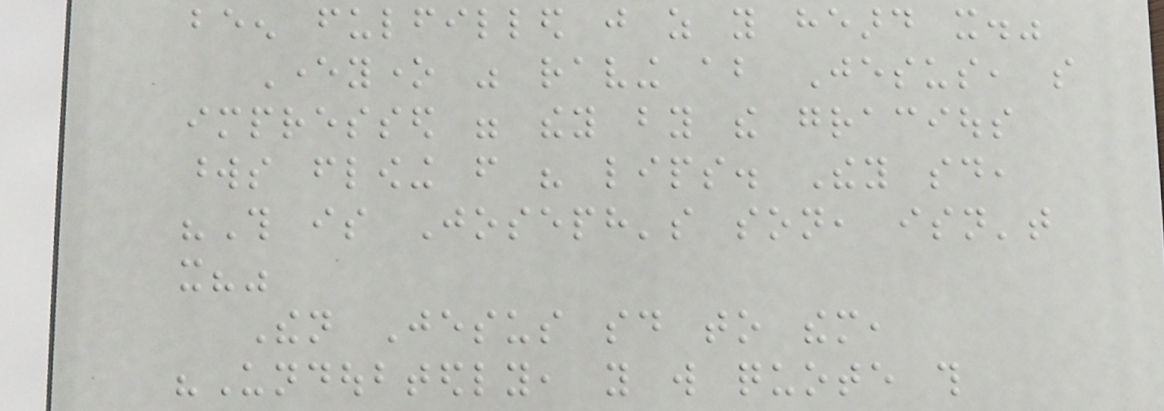been fulfilled just as you heard it."
Everyone was raving about Jesus, so
impressed were they by the gracious
words flowing from his lips. They said,
"This is Joseph's son, isn't
it?"
Then Jesus said to them,
"Undoubtedly, you will quote this
